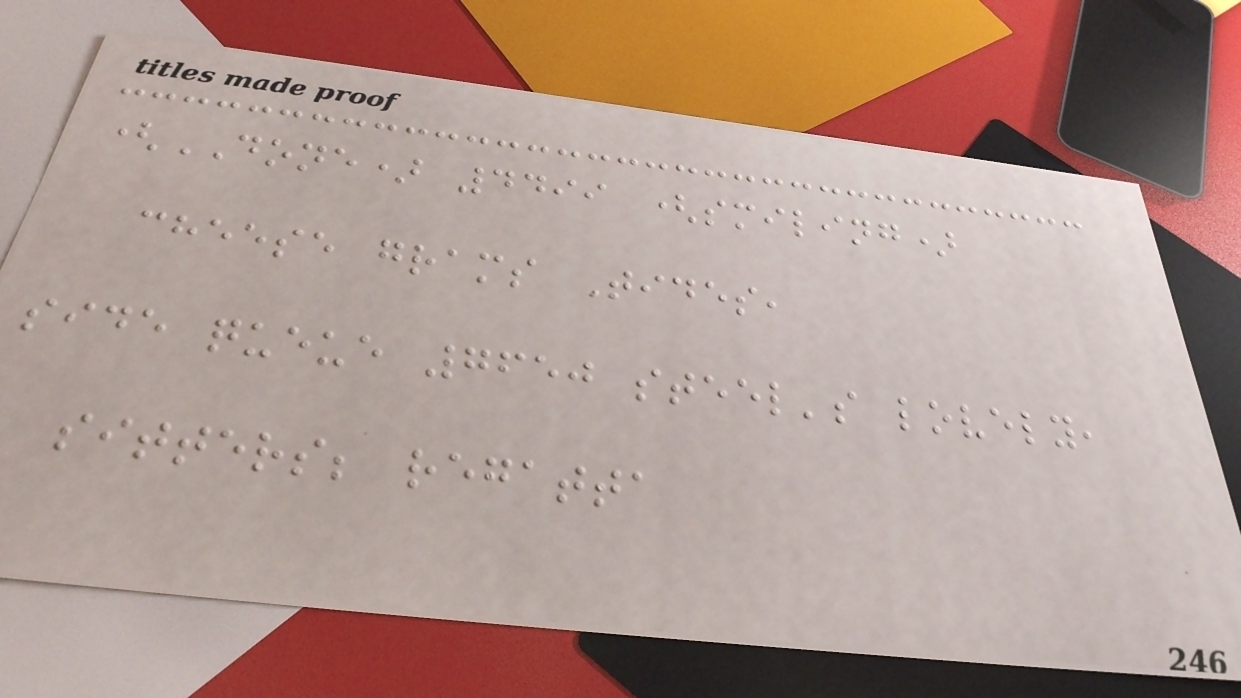(DONE) 4499 (smiling)
cheese grams Tides,
side queue 7650 steel's lovely,
sitters; regatta
